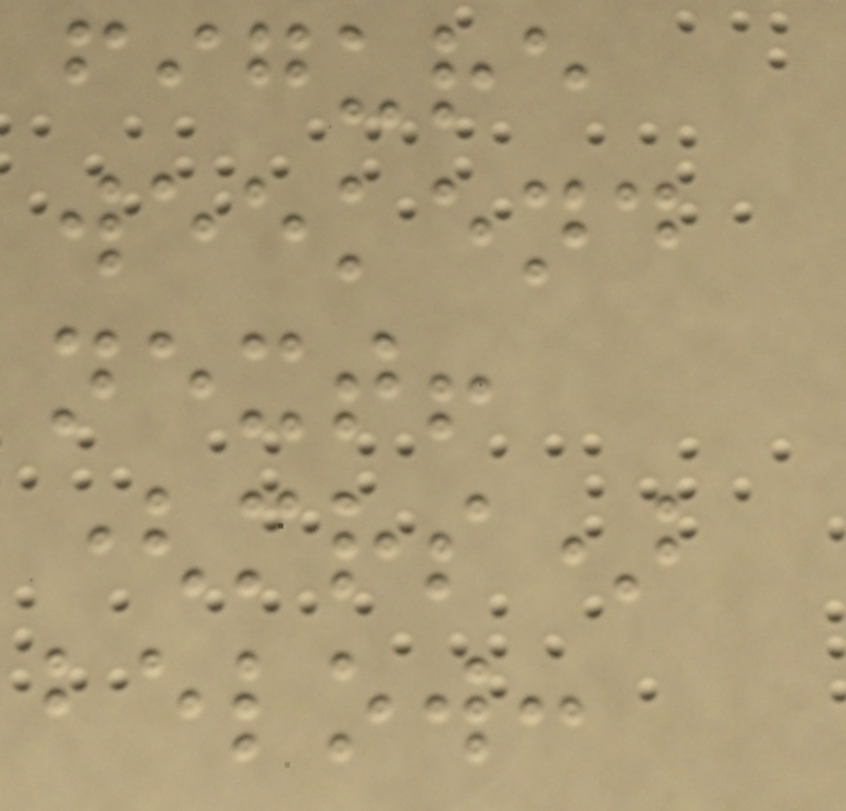figure
weekend
next!
(mrs)
below:
